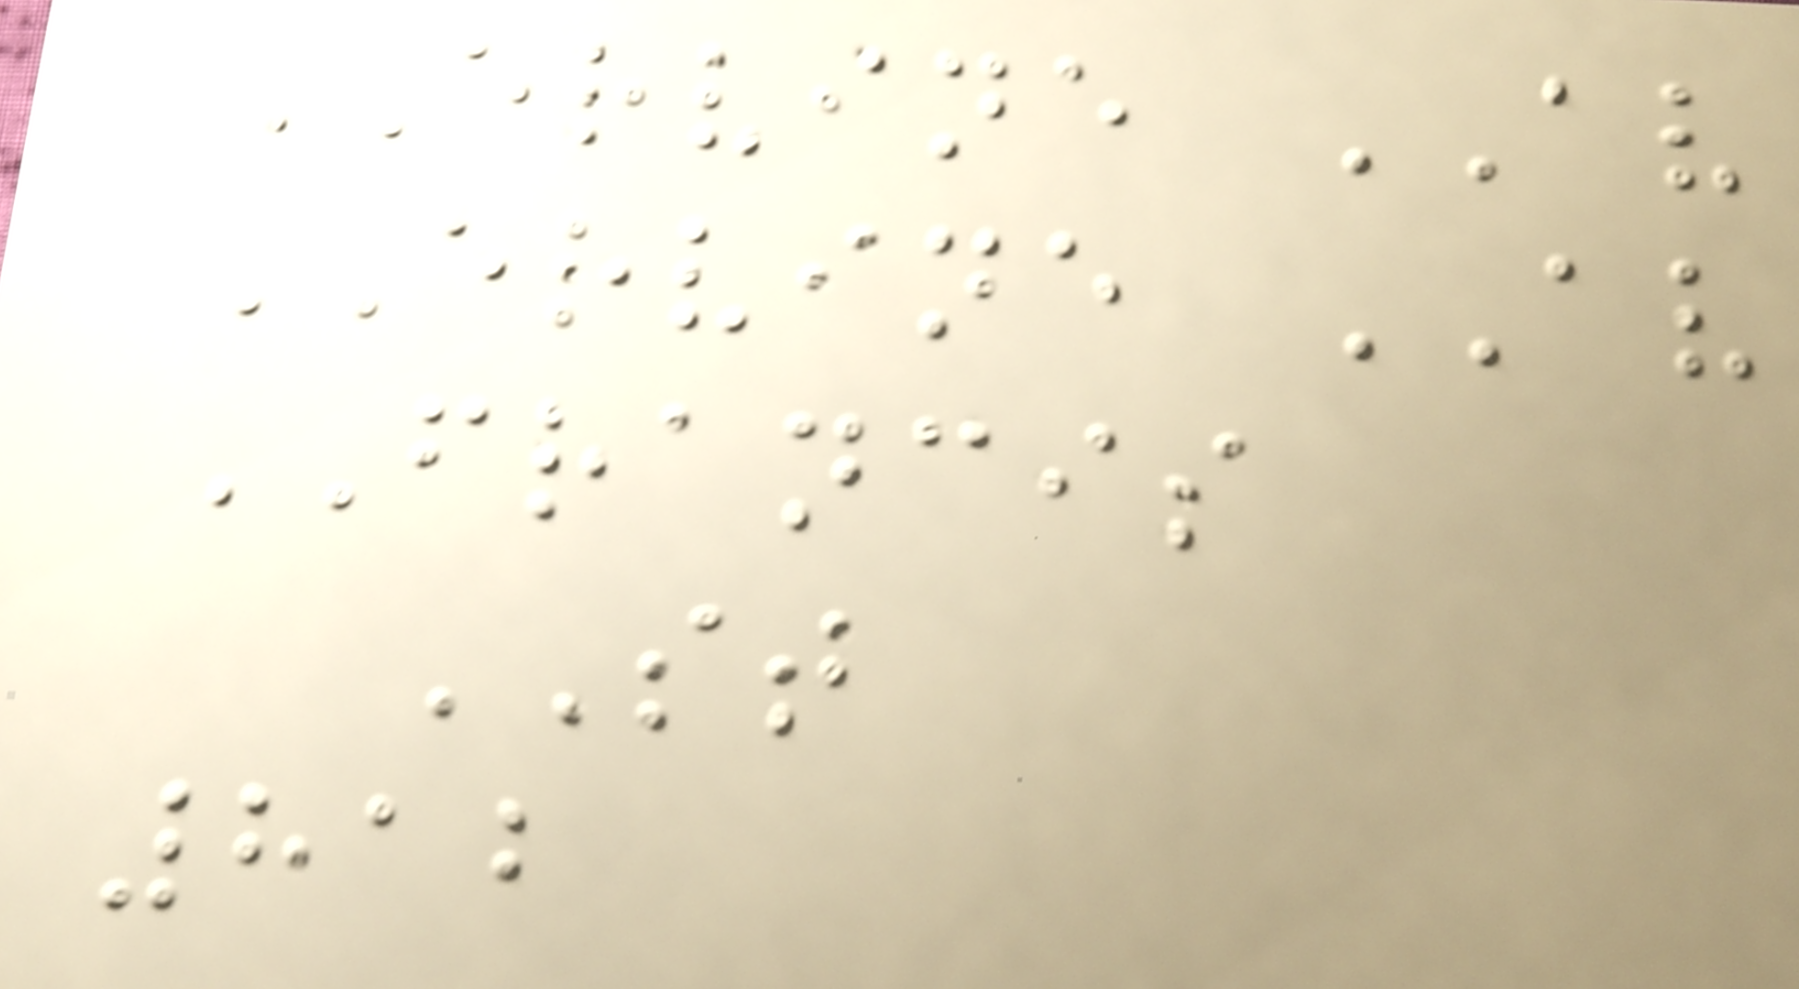ERVINE AV
ERVINE AV
FRANCIS
ST
812
